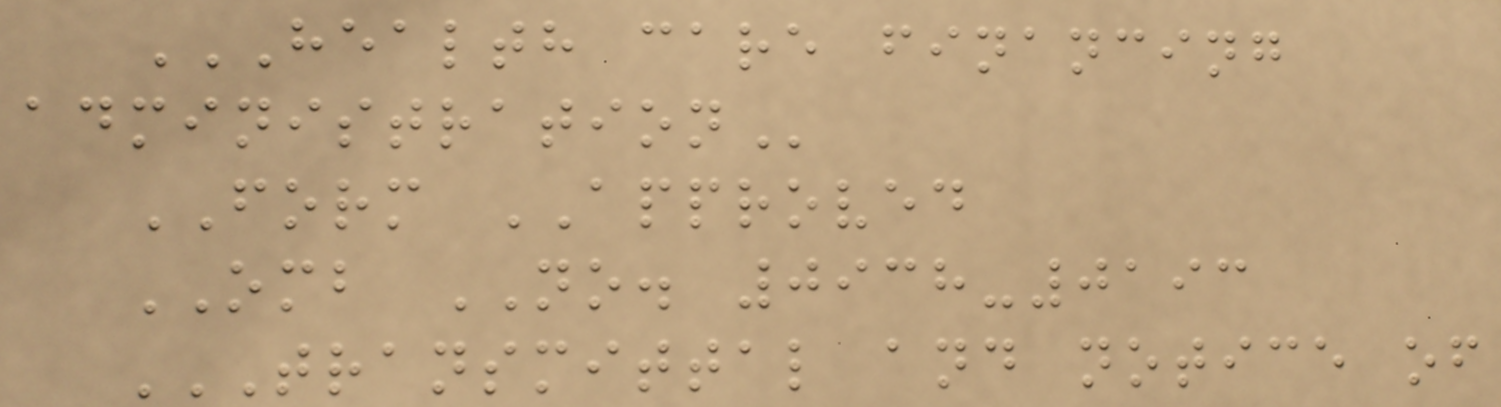HEALTH CARE FINANCING
ADMINISTRATION
FORM APPROVED
OMB NO. 0938-0193
TRANSMITTAL AND NOTICE OF
